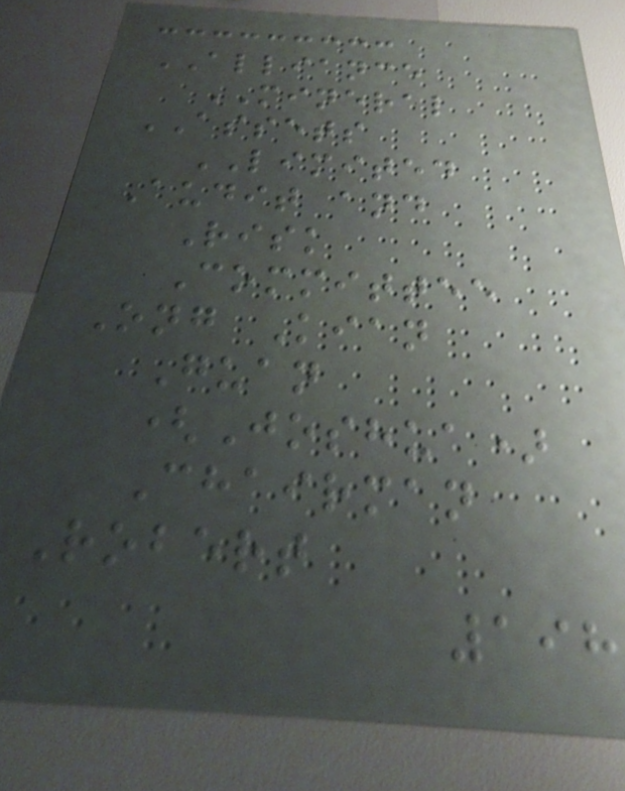ALLIANCE
MINERAL
ASSETS
LIMITED
Audit and
Risk
Committee
Ong Kian
Guan
(Joshua)
Chairman
Robert
198
